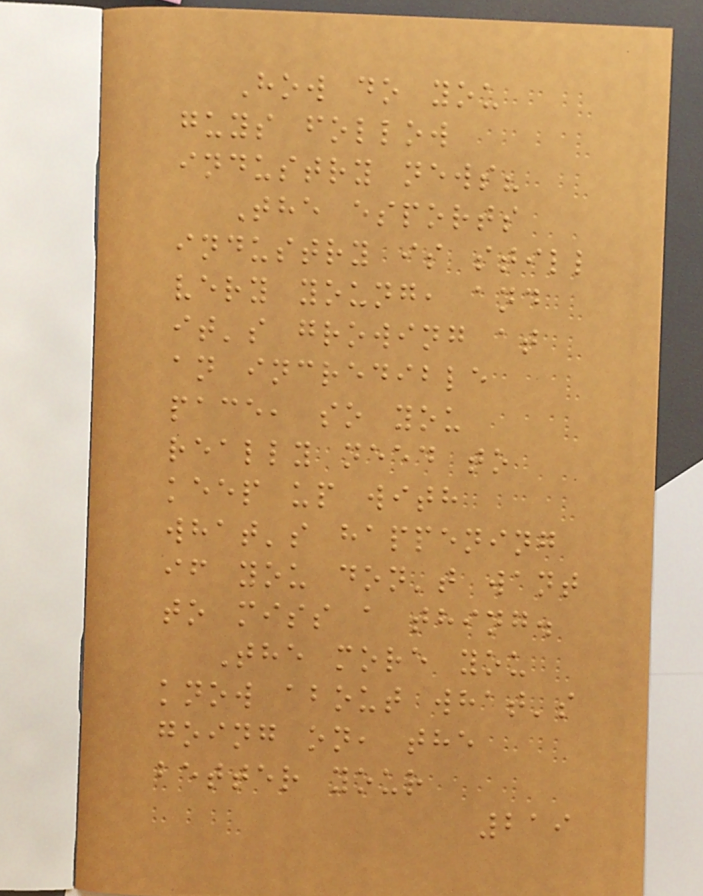How do you
guys follow
industry news?
The esports
industry is still
very young, and
it's growing at
an incredible
pace, so you
really need to
keep up with
what's happening
if you don't want
to miss a thing.
The more you
know about what's
going on, the
better your
219
